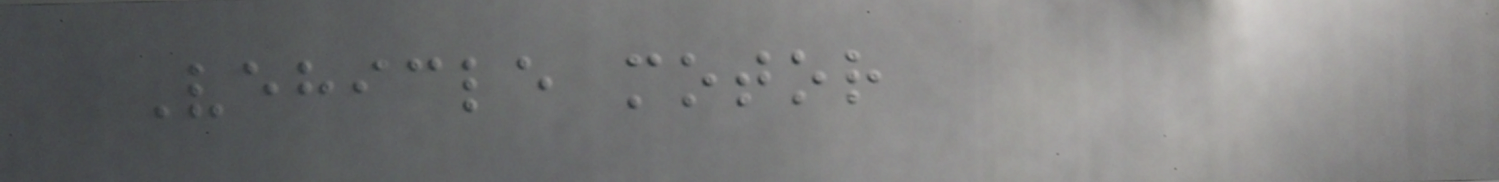Vehicle motor
